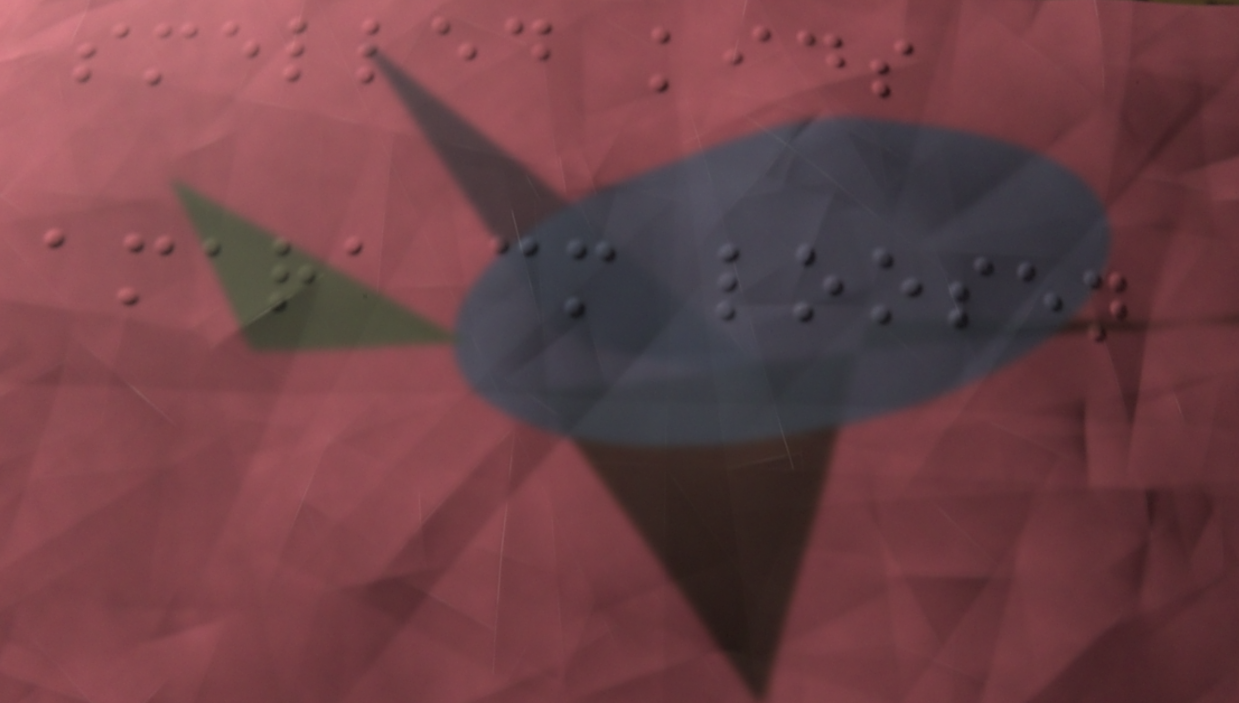smelled kids
amara cm loosen
